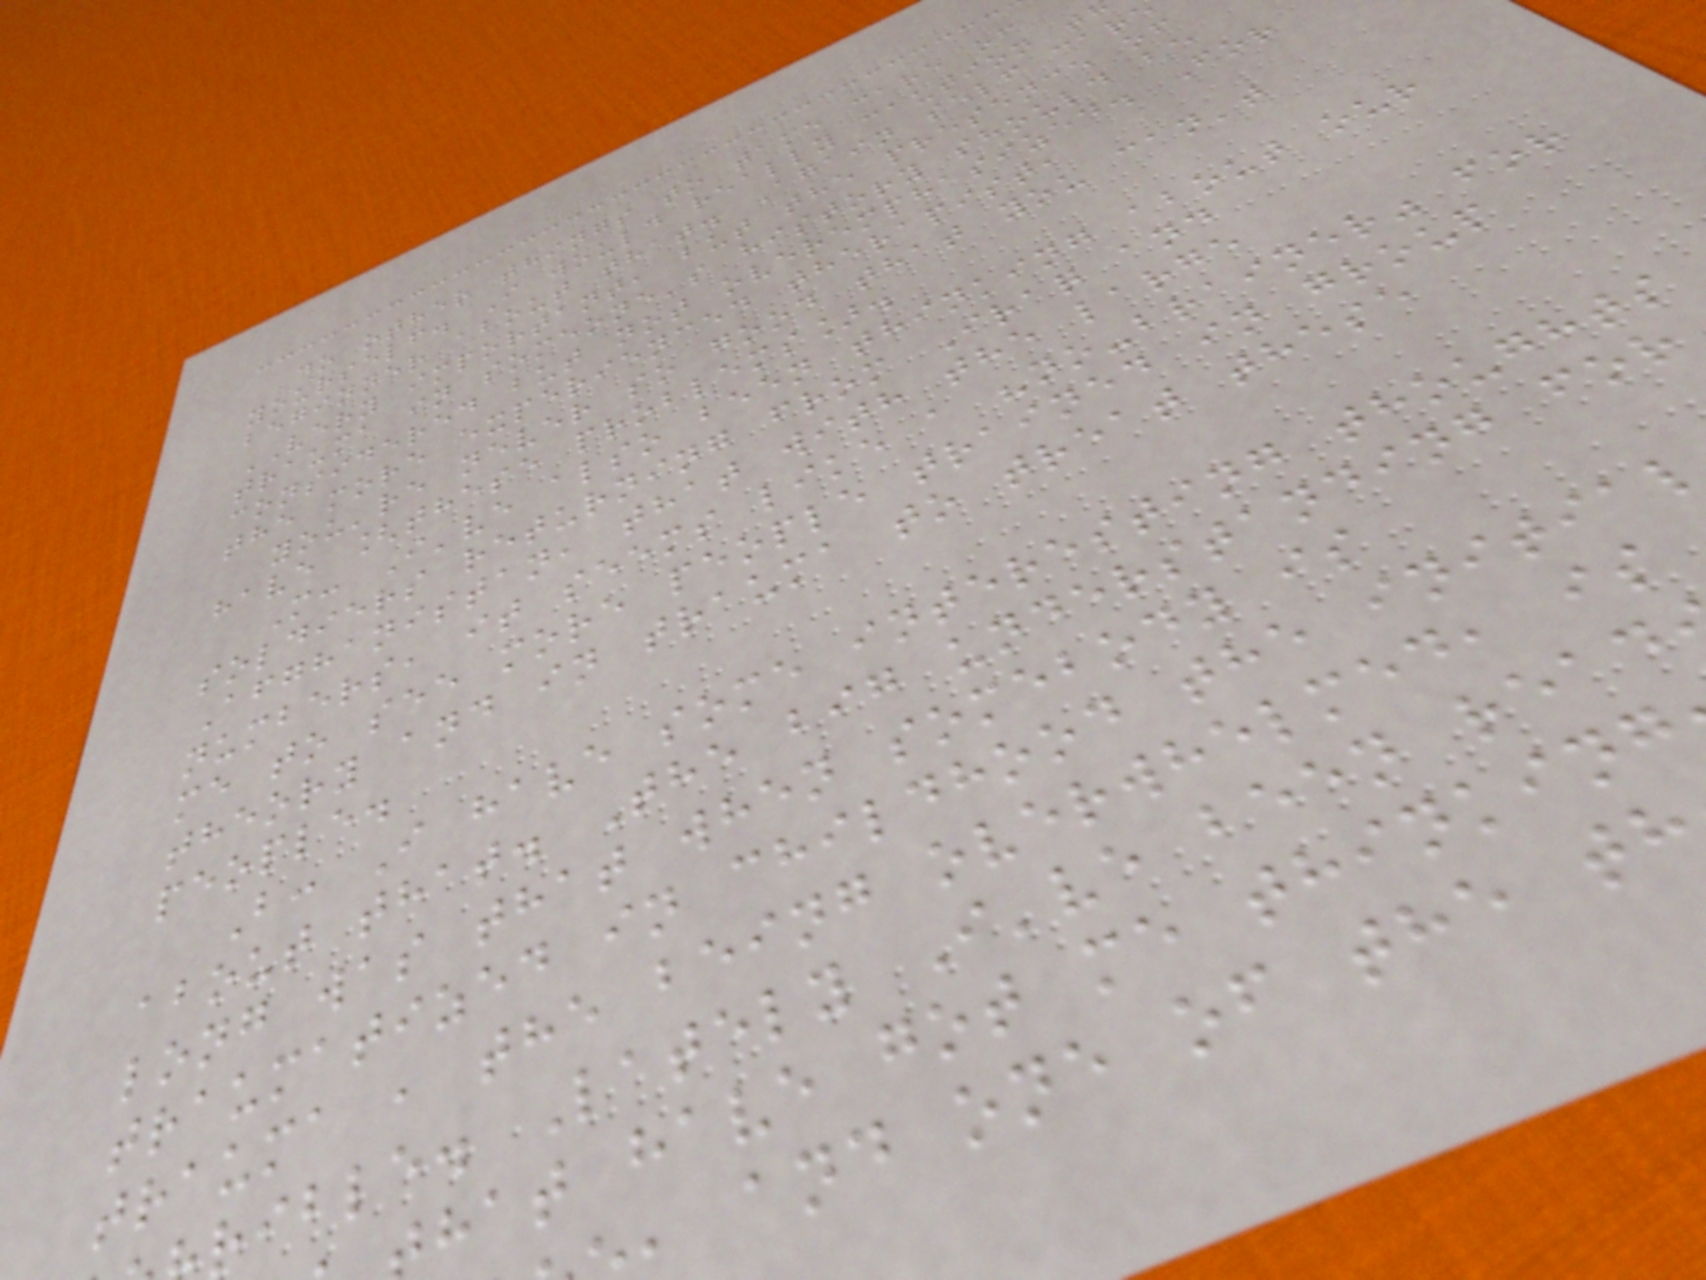do other things to take care of
yourself. I would really caution th
beginner about that. Again self care
VERY important, but the presence of
trauma in someone's history should be
considered but not overemphasized. For
the more experienced therapist,
you're never so good that you can't
have [these problems].
M: I've also been thinking about our
soldiers returning from Iraq and
Afghanistan, that with the large
numbers, it seems like a "no-brainer" for
me to see more people trained in group
theory and in trauma to treat these
people.
B: I have some interesting thoughts
about that. The big understanding for
long was that when somebody is
traumatized in childhood the initia
trauma , the being overwhelmed, is
rible. Lately I've been read
hat have got me thinking
, and one of the th
